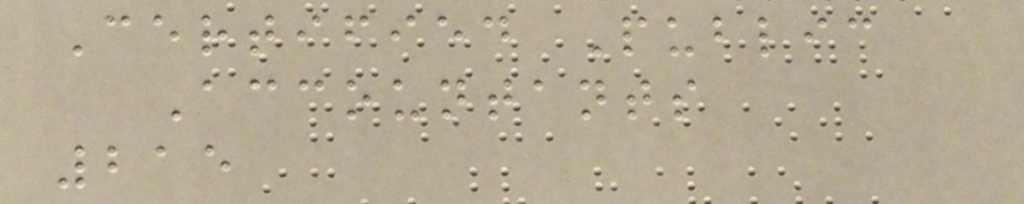Certified Public
Accountants
215
